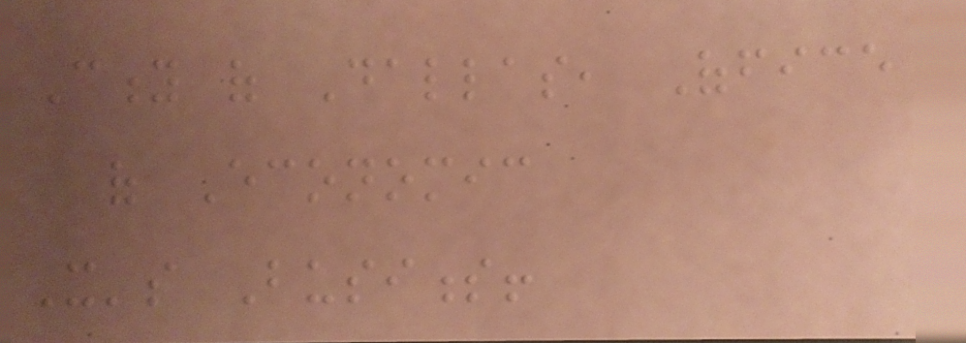City of Dallas, Office
of Economic
It's Business!
